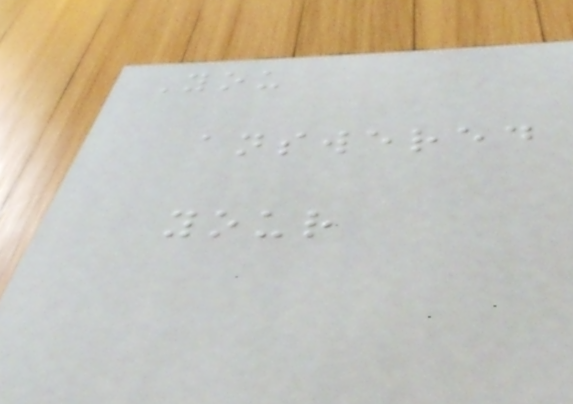You
answered
your
